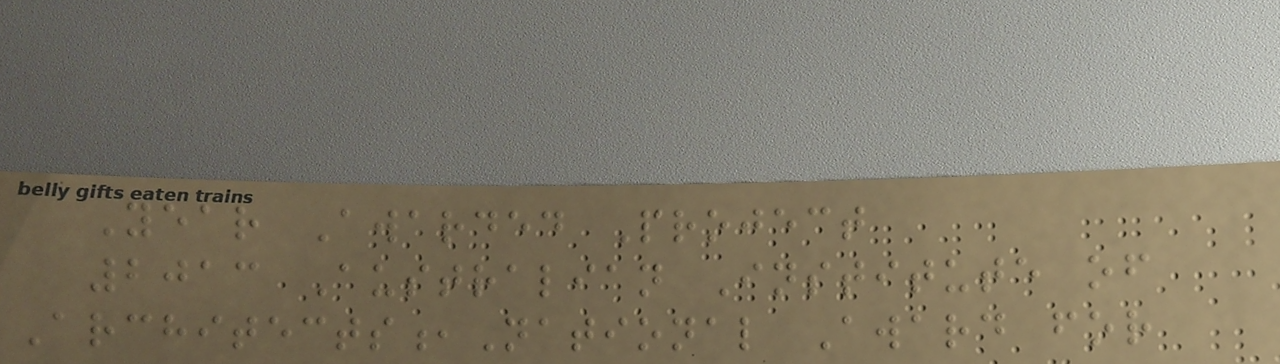Year Awarded Project
2013 Australian Institute of
Architects,National Award for
